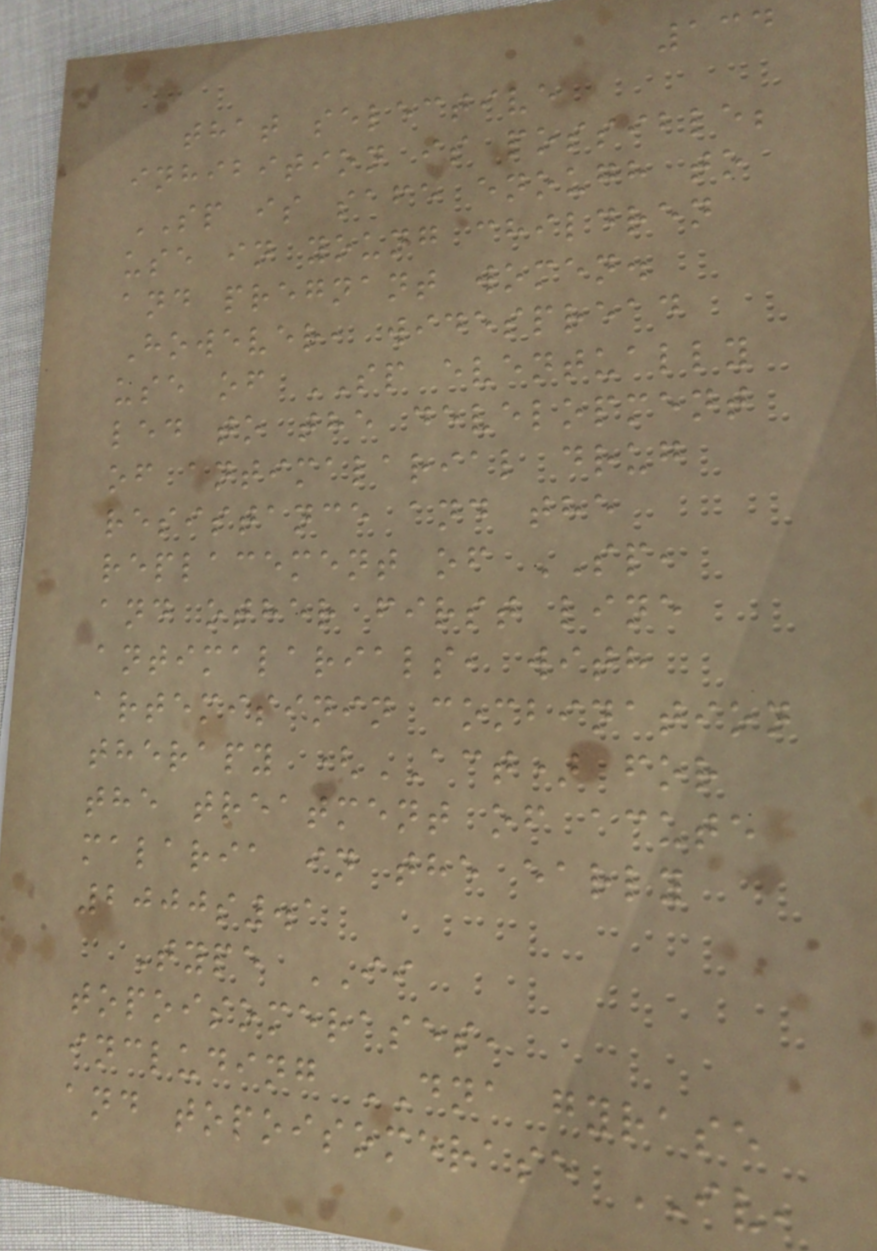134
that selective
inhibition is possible;
SP is safe enough to
use in young children
and pregnant women.
However, widespread
use of SP eventually
led to the development
of antimalarial drug
resistance and the
replacement of SP,
and other first line
antimalarials, with
artemisinin combination
therapy (ACT) for
the treatment of acute
malaria in the early
2000s.1
Type II
topoisomerases,
including DNA gyrase
and topoisomerase IV,
